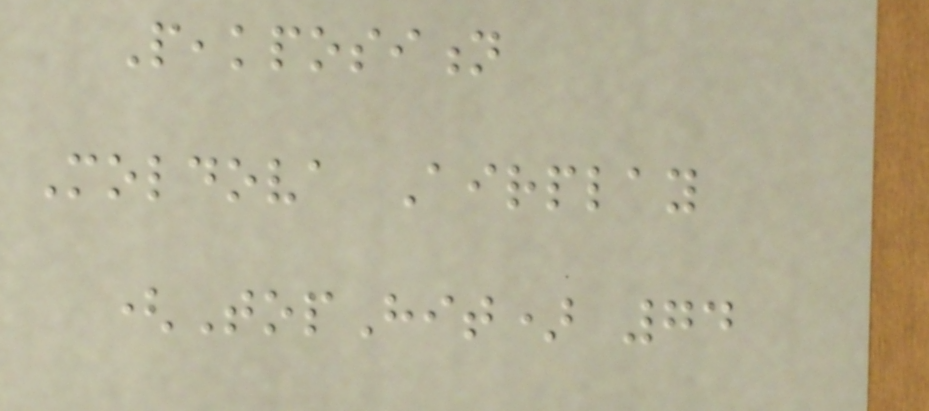Peakposition
Moldova Airplay
(TopHit) 74
